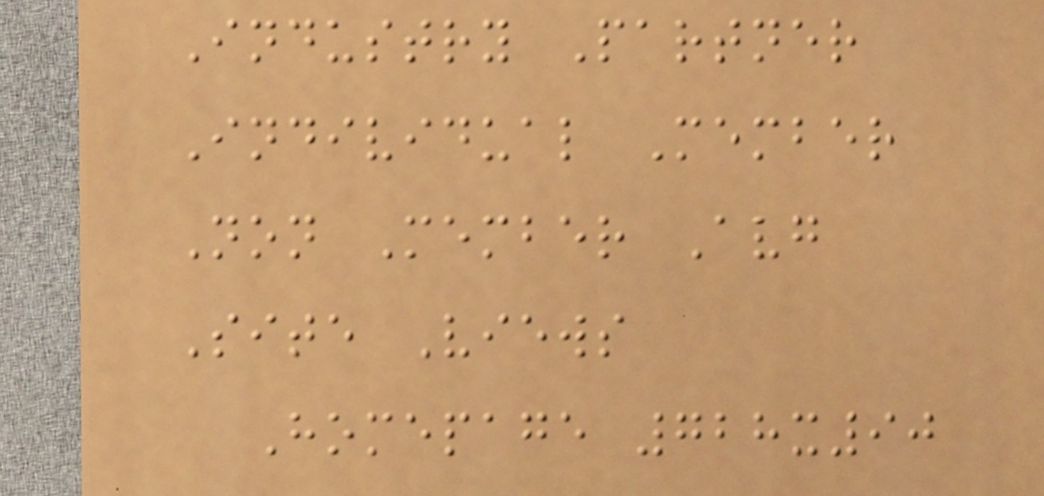Industry Partner
Individual Member
Non Member Avg
Site Views
Homepage 728x90
